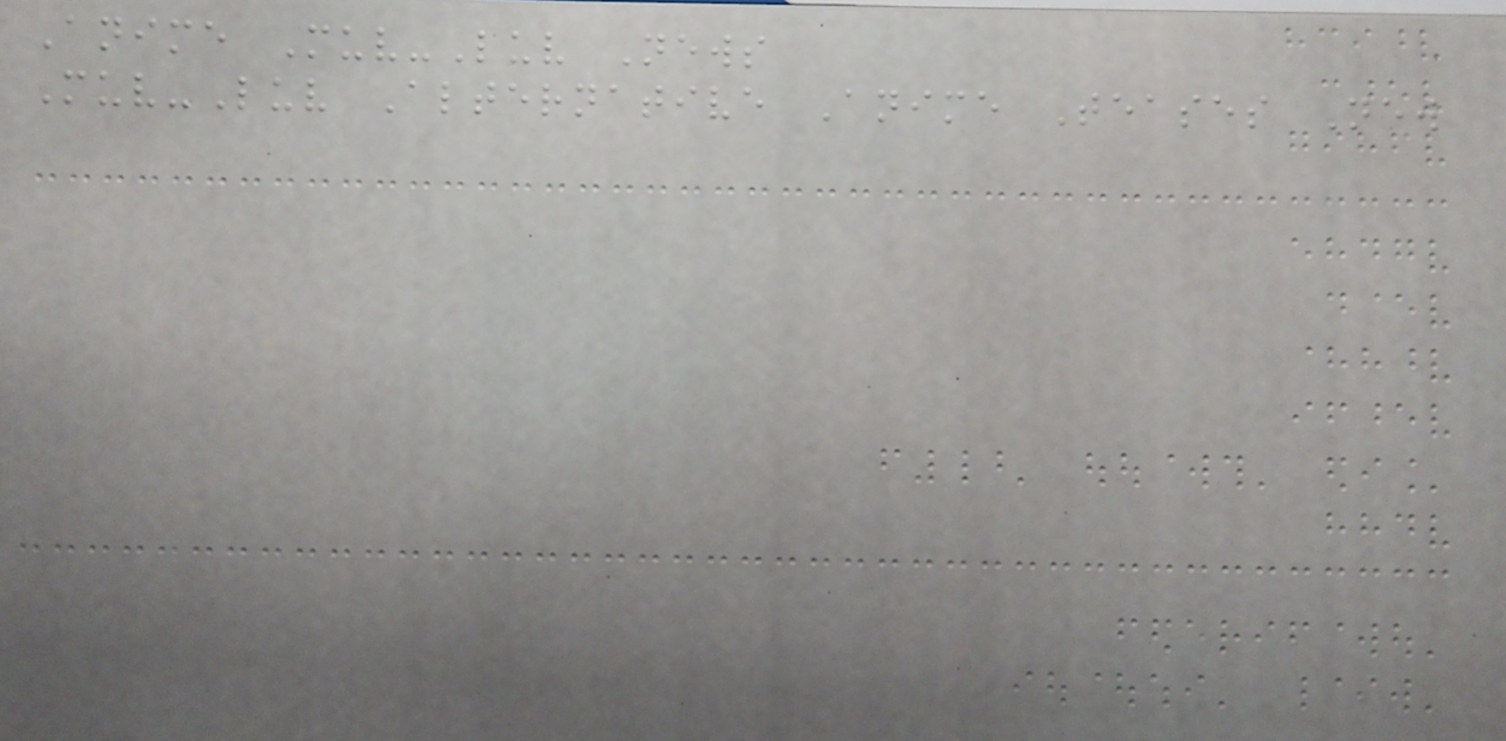Anime Muv-Luv News
Muv-Luv Alternative Anime Teases New
